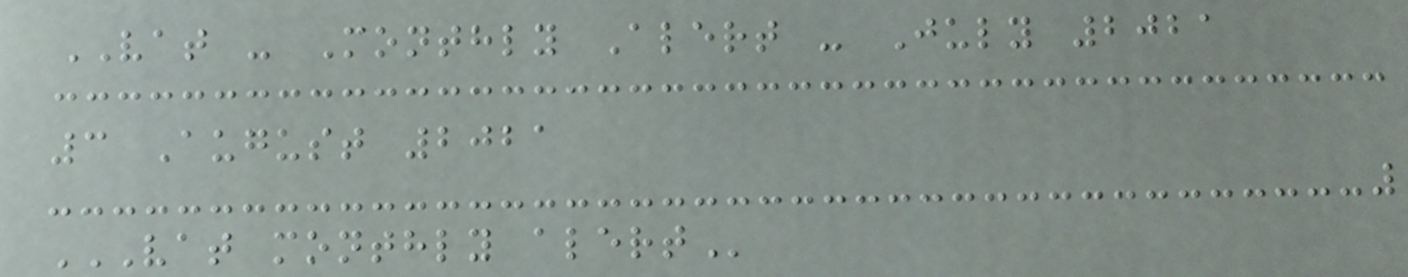VAT - Monthly Alert - July 2021
3 August 2021
VAT MONTHLY ALERT
